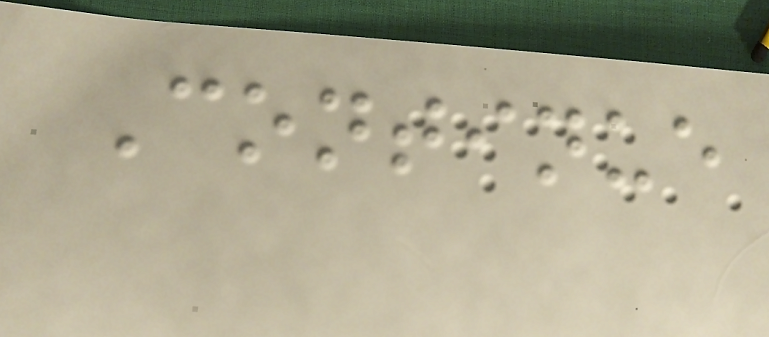Continue
